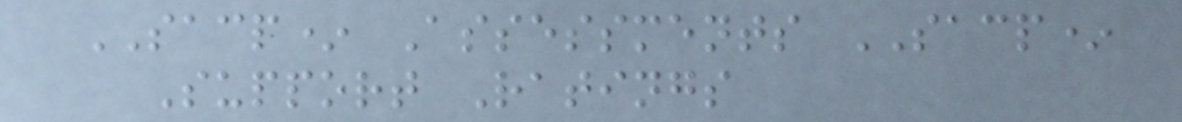SACP* Assessments SACP*
Support Ratings
